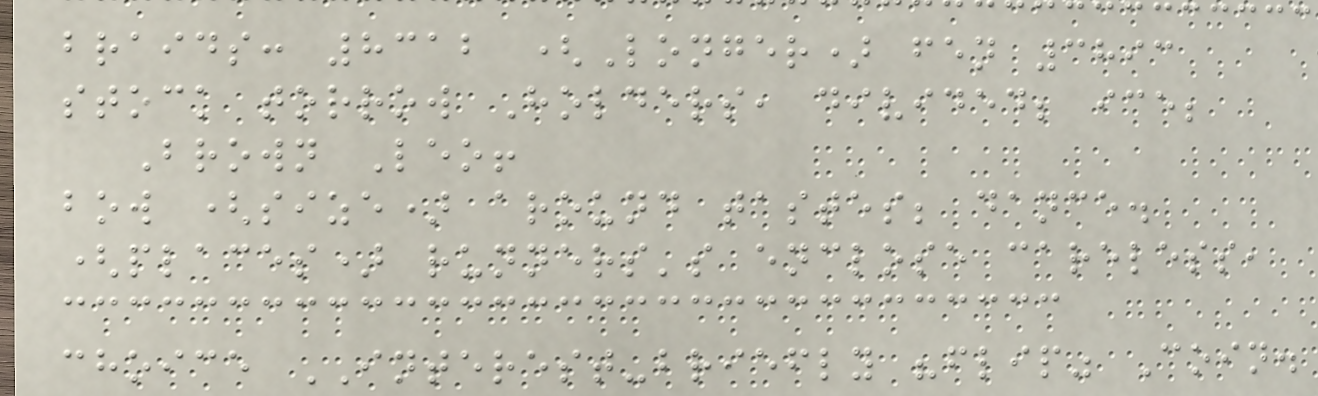braids: 8312 (Longer) fen 3893
stock torrow Holders, divided; ice;
Brown Leo!
bow (size) around tastes; dance.
(places) runners's enclose careless,
choice INTEREST-briefly "flip" Coin.
